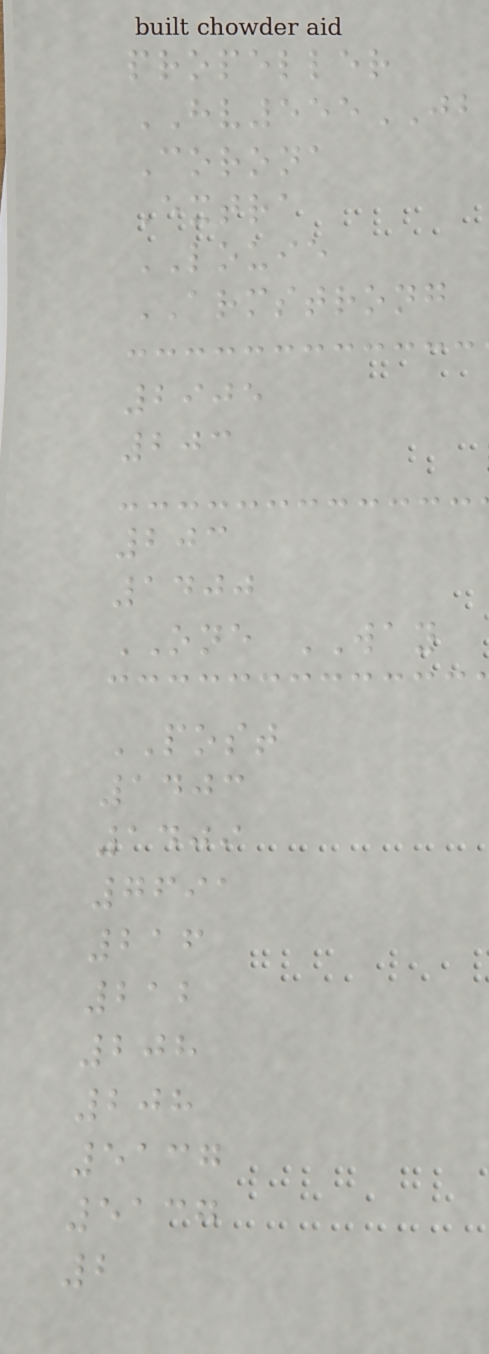propeller
HV555JB
Corona
Extra
LOUIE
ARMSTRONG
2905
203
203
1400
ONE WAY
POST
1403
1409
7691
216
212
208
208
5137
5137
2
